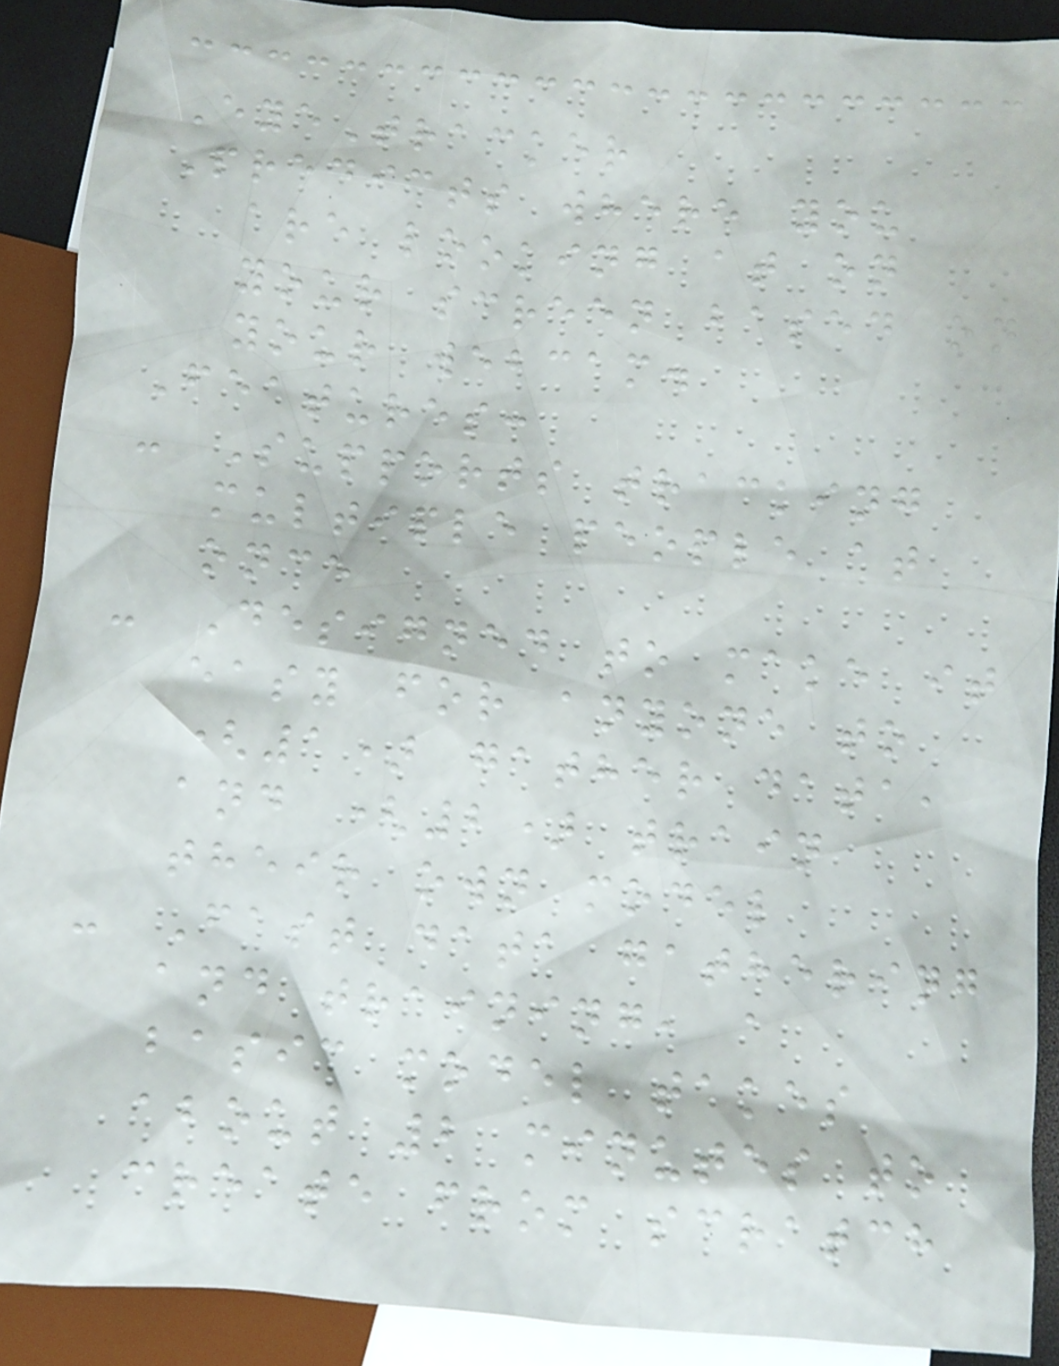EyeTracker
Predicts where you
are looking at on
your screen based on
your webcam.
Features:
- Supports tracking
multiple people at
once
- Designed to make it
easy for anyone to
(1) gather data,
and (2) train
their own model
- Fast data gathering
and training, a
basic model takes
about 2 minutes to
create from scratch
